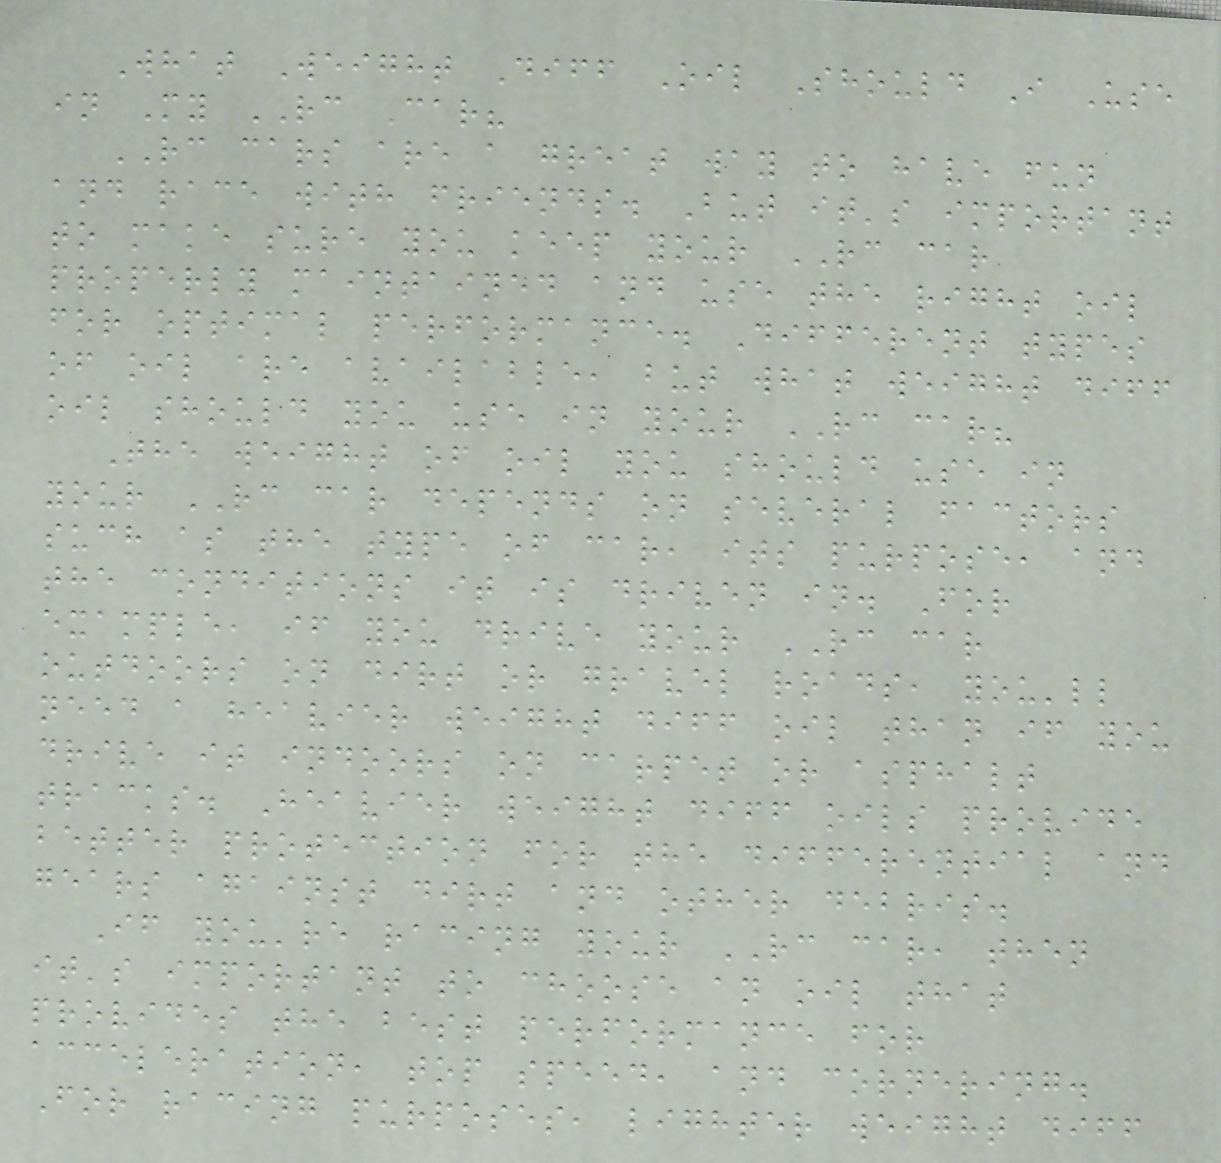What Weight Diff Oil Should I Use
in My RC Car?
RC cars are a great way to have fun
and race with friends. But it's important
to make sure you keep your RC car
properly maintained and use the right oil
for optimal performance. Different types
of oil are available, but what weight diff
oil should you use in your RC car?
The weight of oil you should use in
your RC car depends on several factors
such as the type of car, its purpose, and
the conditions it is driven in. For
example, if you drive your RC car
outdoors on dirt or gravel roads, you'll
need a heavier weight diff oil than if you
drive it indoors on carpet or asphalt
tracks. Heavier weight diff oils provide
better protection for the differential and
gears against dirt and other debris.
If you're racing your RC car, then
it's important to choose an oil that
provides the best performance for
acceleration, top speed, and cornering.
For racing purposes, lighter weight diff
